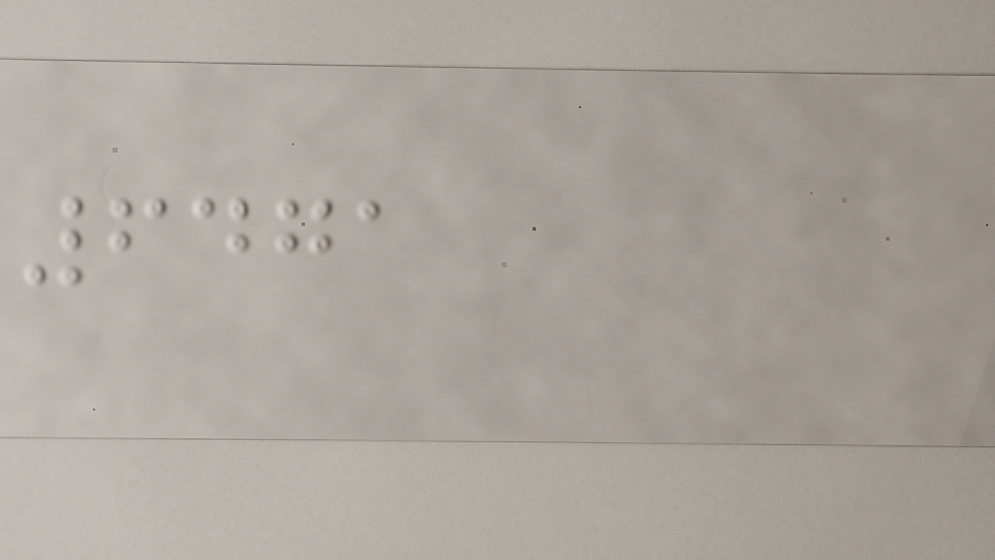6471
